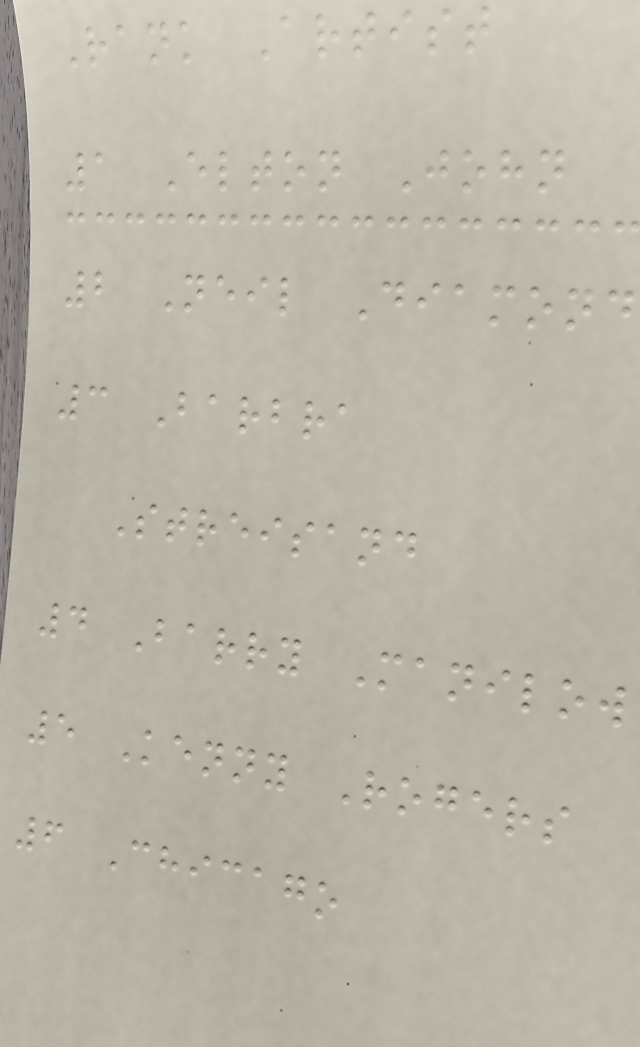Rank Artist
1 Elton John
2 Neil Diamond
3 Barbra
Streisand
4 Barry Manilow
5 Kenny Rogers
6 Chicago
